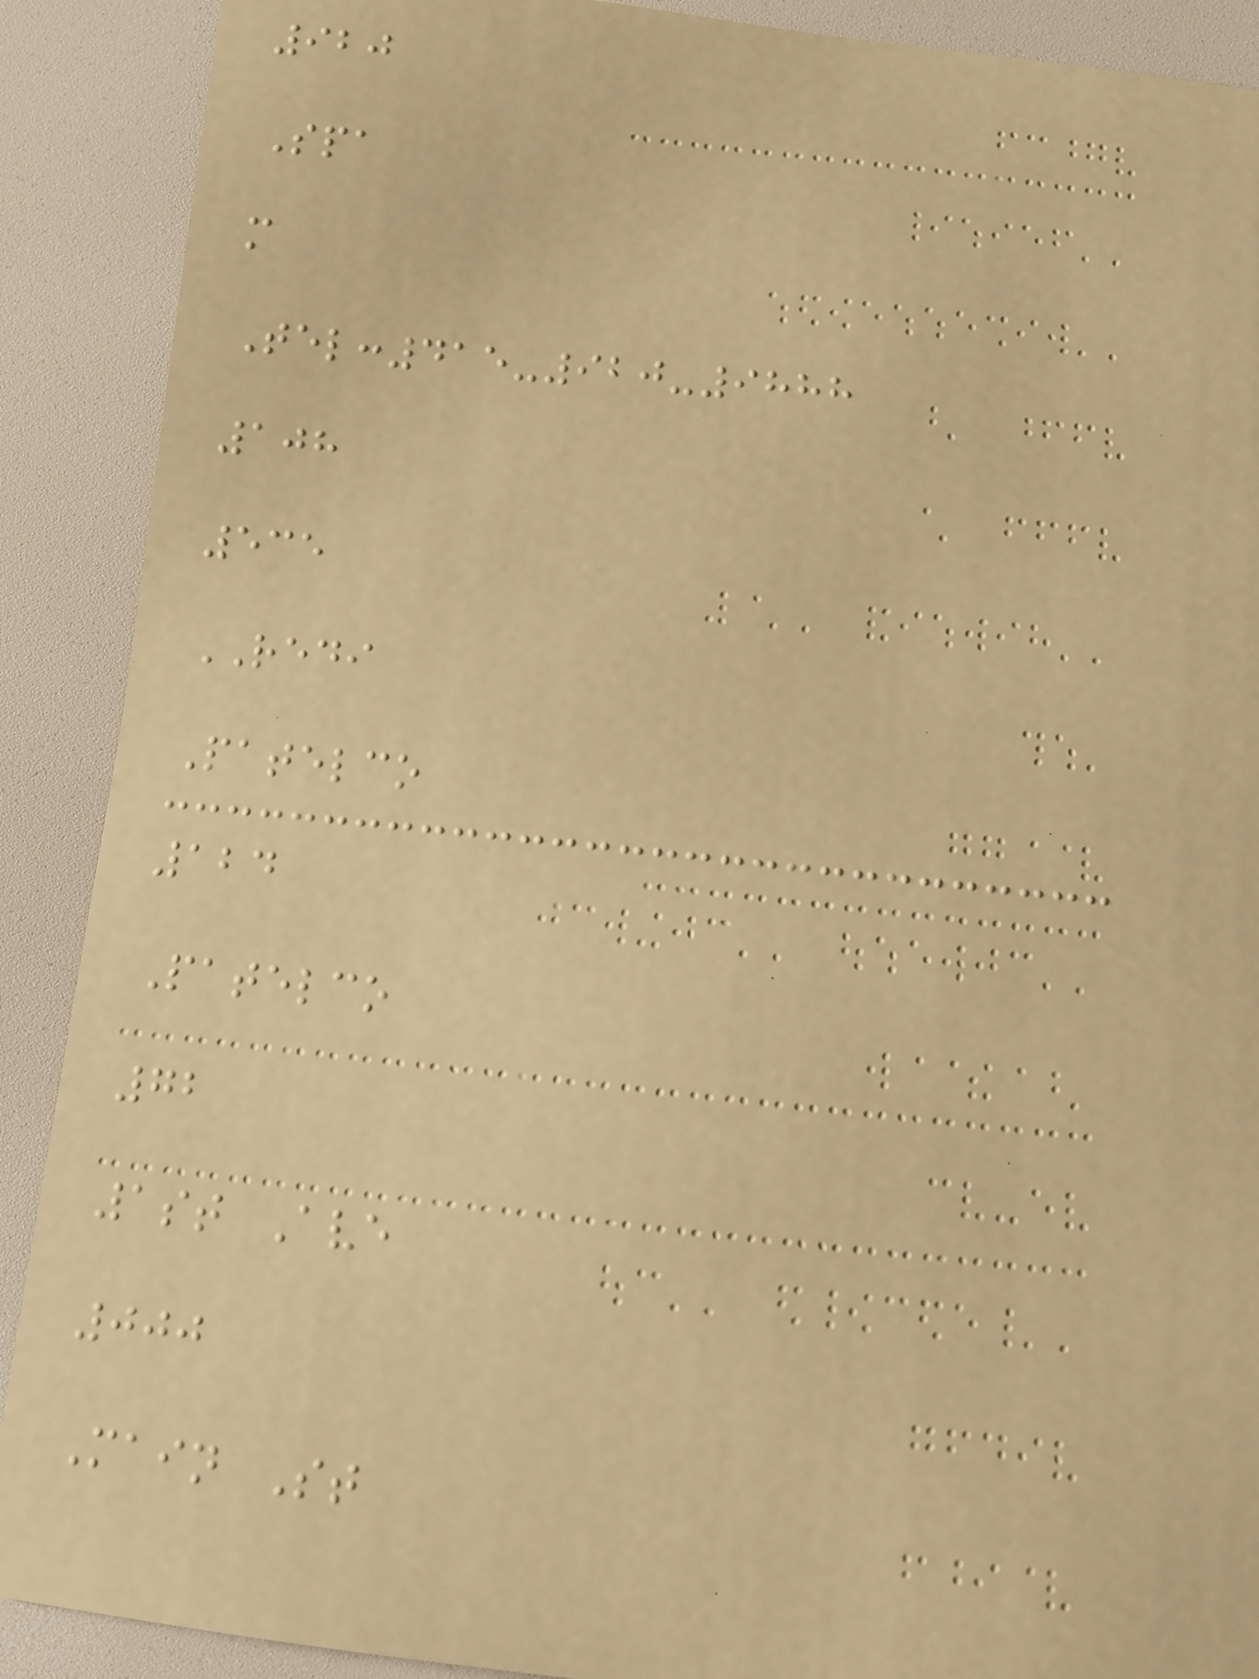920
Spa
m
Tel:415-920-9888
108
535
REDI
Patelco
124
Patelco
72
1st Ave
000
Main St
